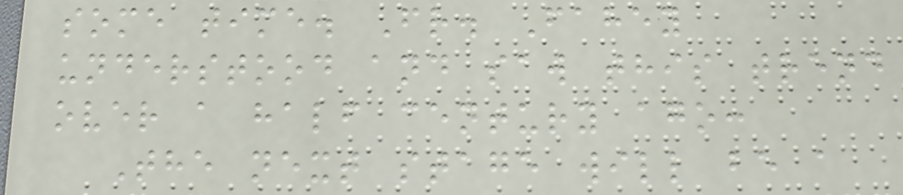some time. Fr. Fahey
understood and saw this trend
over a half century ago:
The next stage will be a
